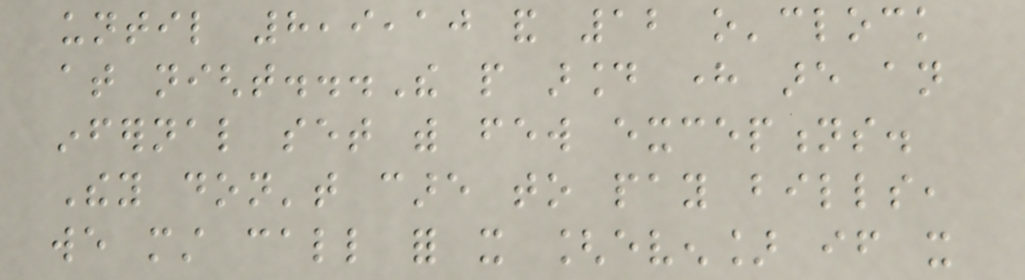until 8,9,10 and 12 o'clock
at night...The people around here are an
infernal set with few exceptions.
They don't care to pay bills,
we must call for it [even] if it
